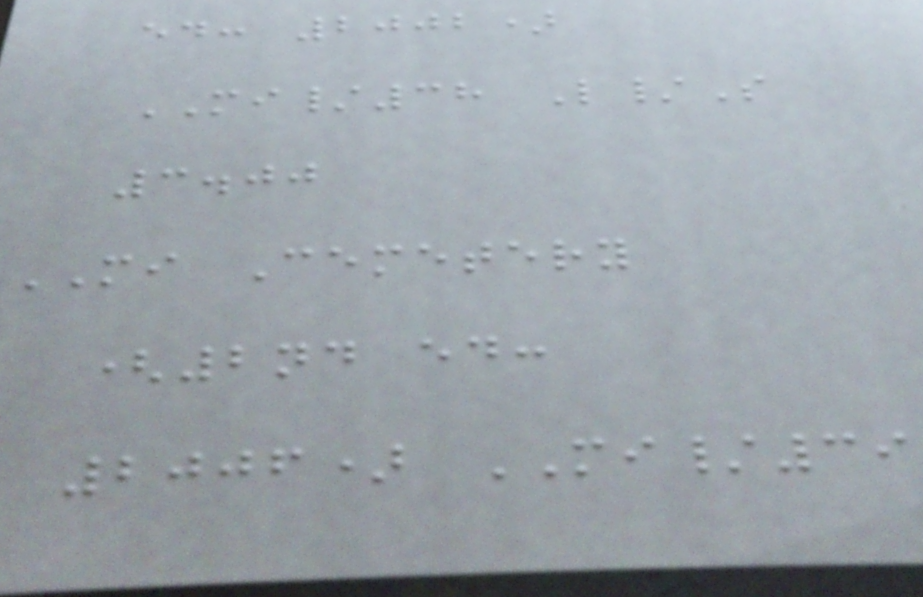ed: 2002)
MI/38 L/S
3.00
MI Cemetery
(2nd ed:
2006) MI/39
